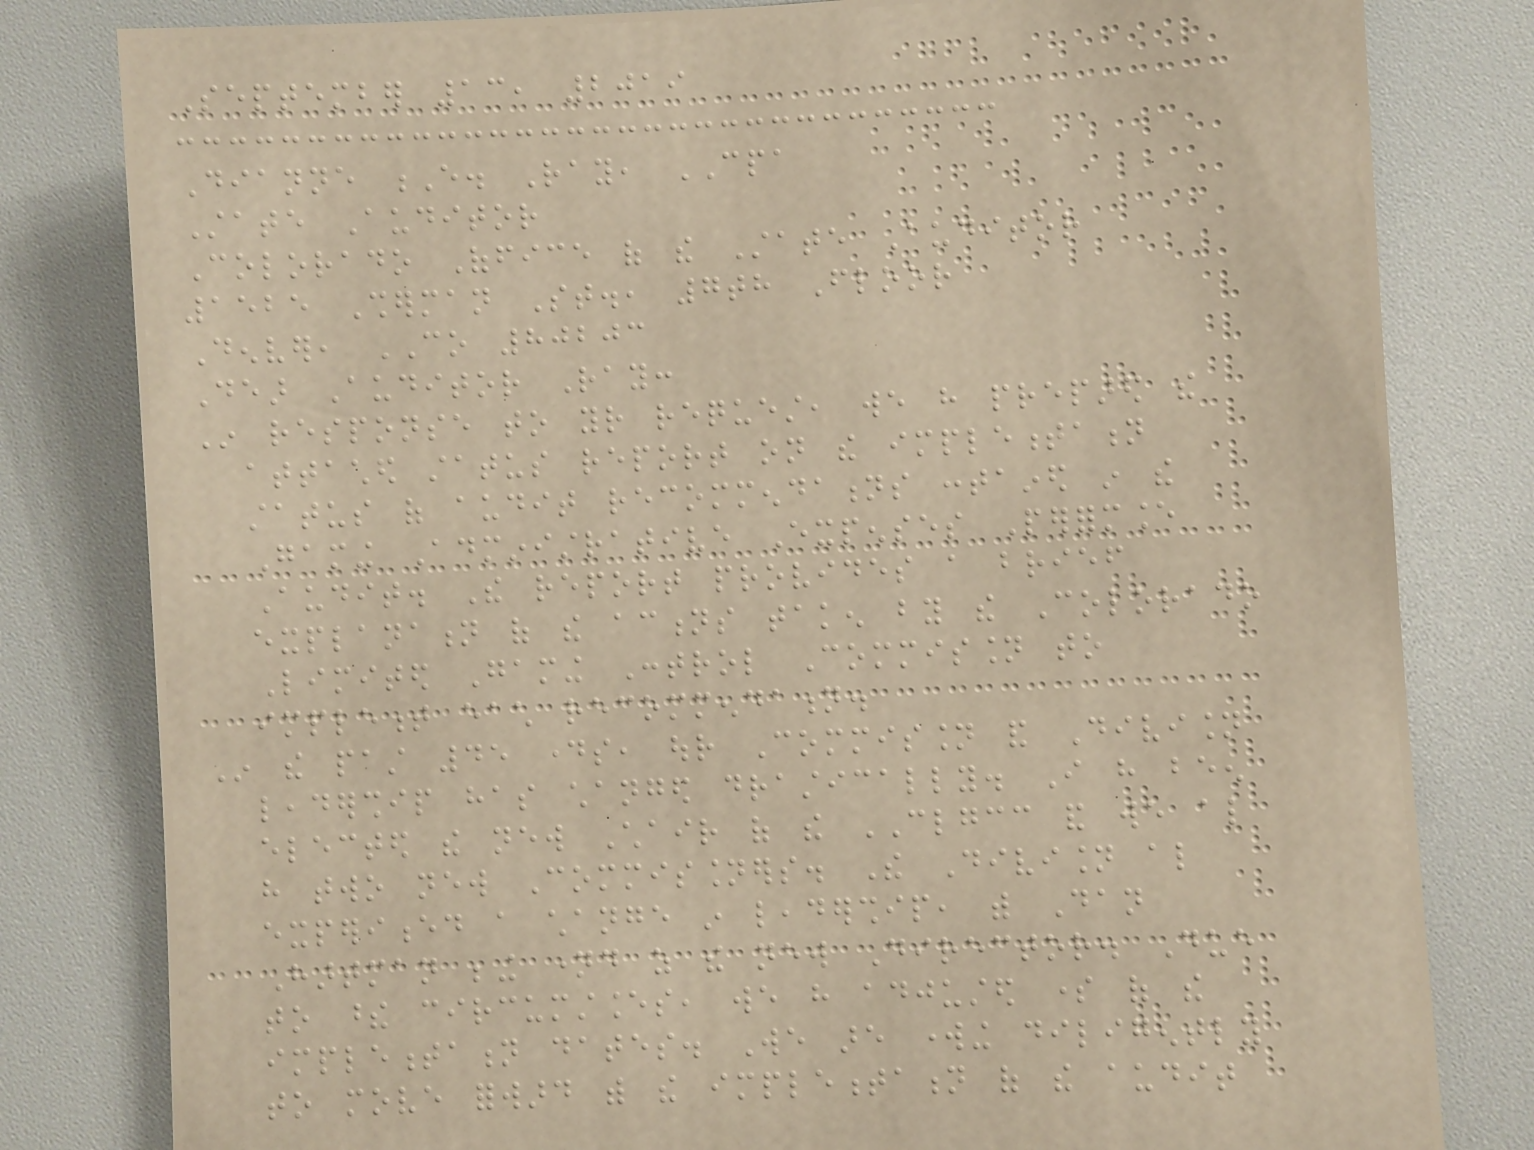September 13, 2019
Dianne E. Ray, CPA
State Auditor
Colorado Office of the State Auditor
1525 Sherman St., 7th Floor
Denver, CO 80203
Dear Auditor Ray:
In response to your request, we have prepared the
attached status report on the implementation
status of audit recommendations contained in the
Gaming Administrative Expenses Performance
Audit. The report provides a brief
explanation of the actions taken by the Colorado
Limited Gaming Control Commission to
implement each recommendation.
In the past 45 days, our Commission and Division
leadership has changed drastically. I have been
elected the new Chair of the CLGCC and we also
have two new Commissioners. The Division also
experienced a change in leadership, with Dan
Hartman being named as the new Director. Due
to these circumstances, we have adjusted some of the
implementation dates. We are working diligently
to move forward with the implementation of the audit
